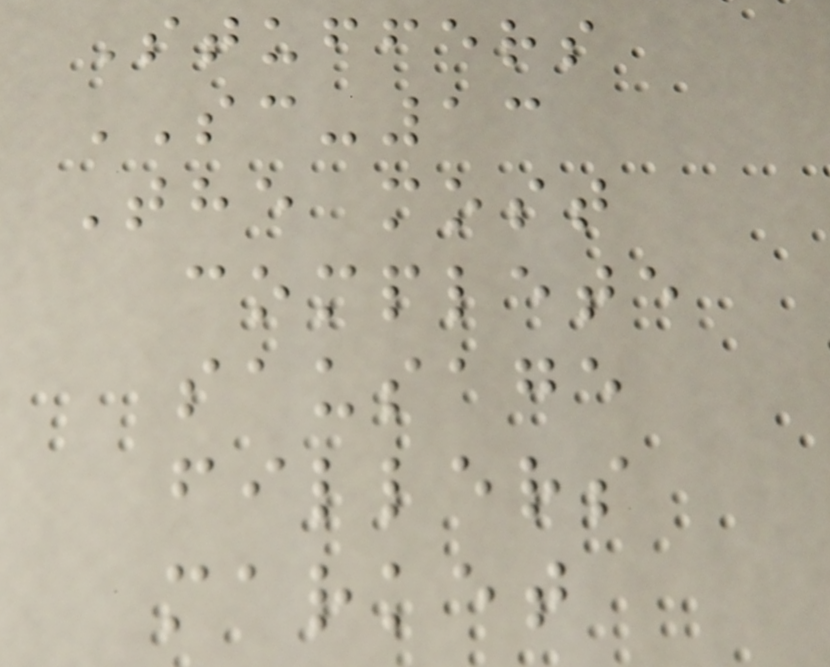Stuffers
SC-13
The most
complete
sausage
fillers
market
